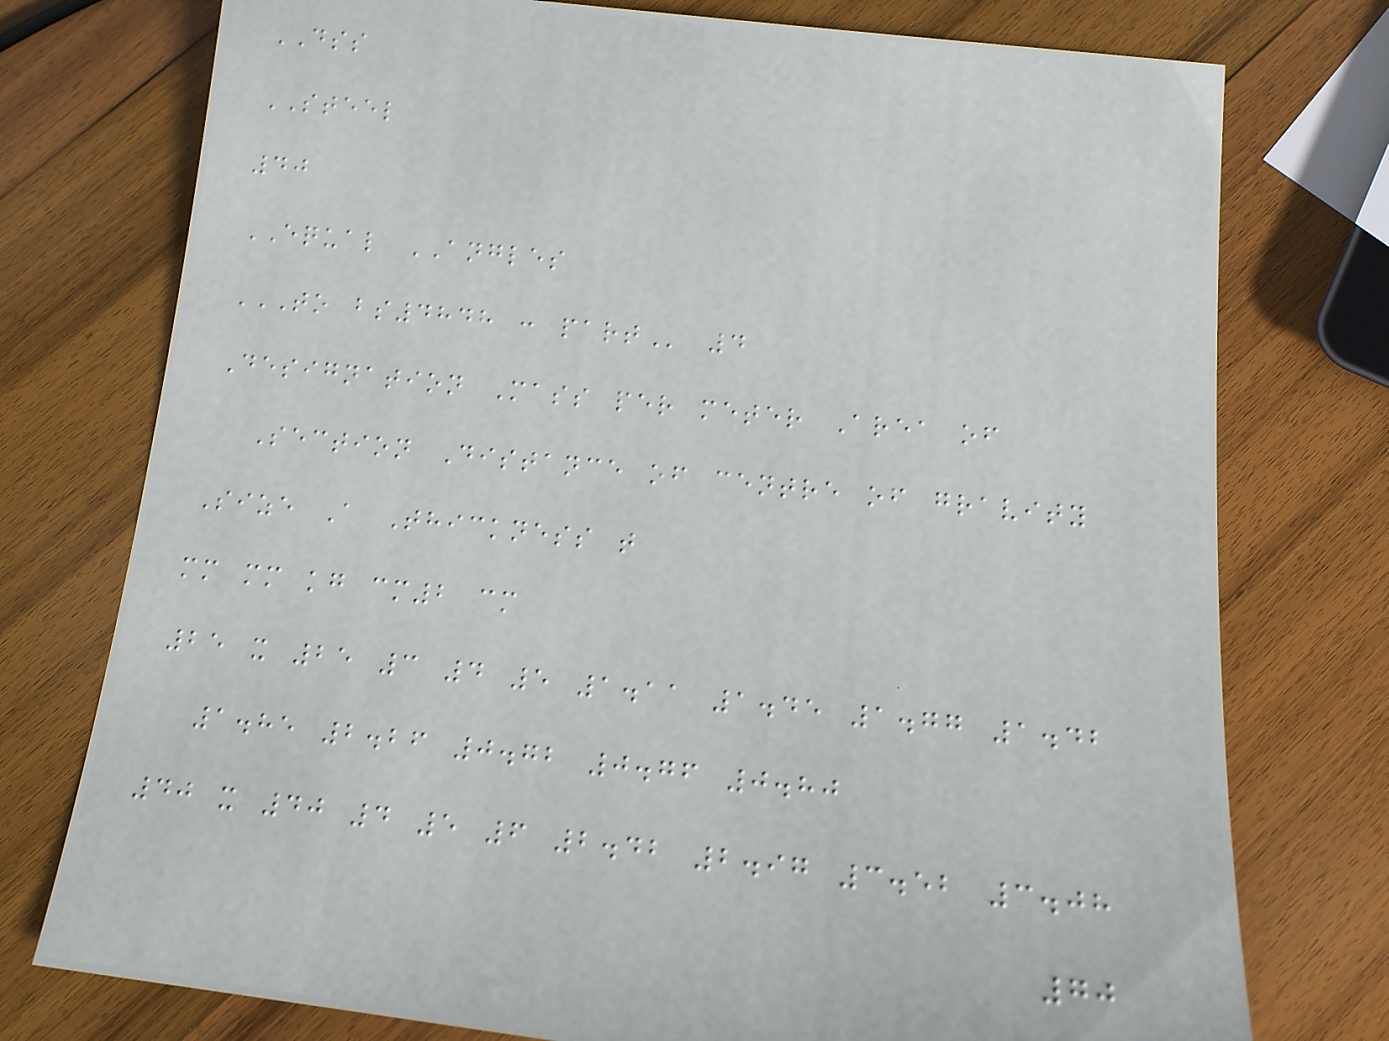DSS
STEEL
40
EQUAL ANGLES
TO BS4848 : PART 4
Designation Mass per meter Area of
Section Distance of centre of gravity
Size A Thickness t
mm mm kg cm2 cm
25 x 25 3 4 5 1.11 1.45 1.77 1.42
1.85 2.26 0.72 0.76 0.80
40 x 40 4 5 6 2.42 2.97 3.52 3.08
70
